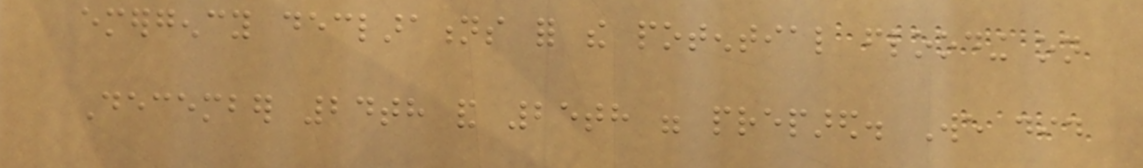emergency declarations for the potential flooding on
December 24th and 25th were prepared. We did
